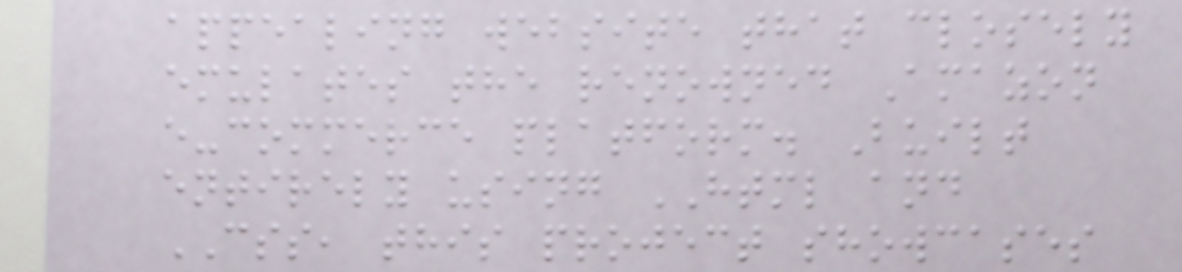appealing website that closely
emulates the renowned Amazon
e-commerce platform. Built
entirely using HTML and
CSS, this project showcases
